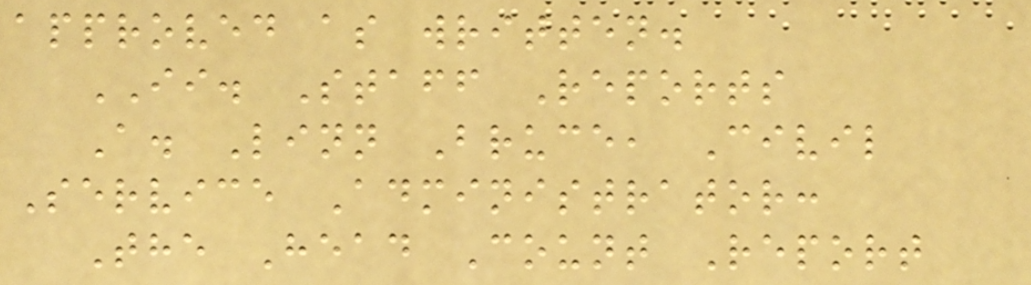approved as written.
II. Staff Reports
A. Linn Bruce, Civil
Service Administrator:
The Head Count Report
